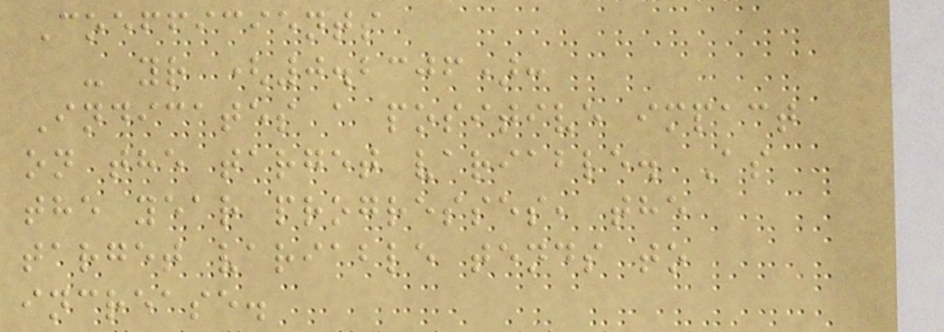Coefficients
- yr (0.2306):
Indicates a positive impact
on the target variable. As
the year progresses, the
target variable tends to
increase.
